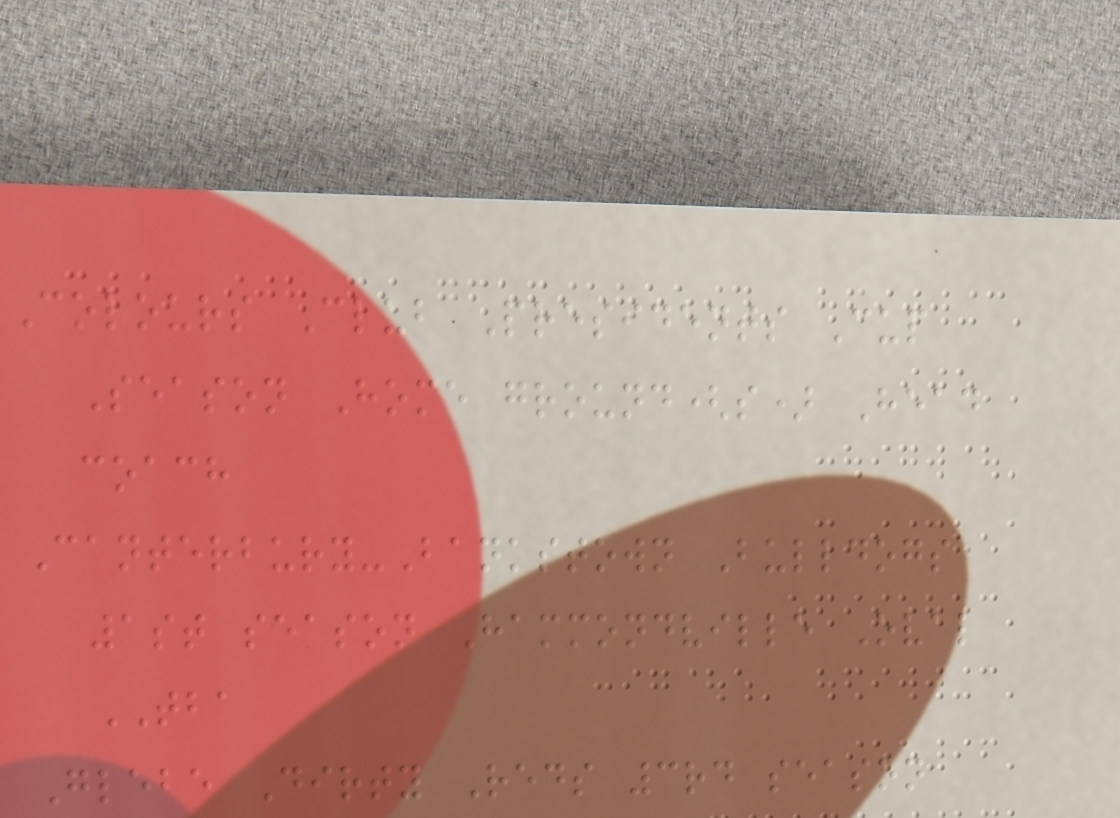Colours Club Presidents Cup
Season Home ground(s) Head
coach
Canterbury-Bankstown Bulldogs
1st season Hammondville Oval
TBA
Glebe Dirty Reds 3rd season
